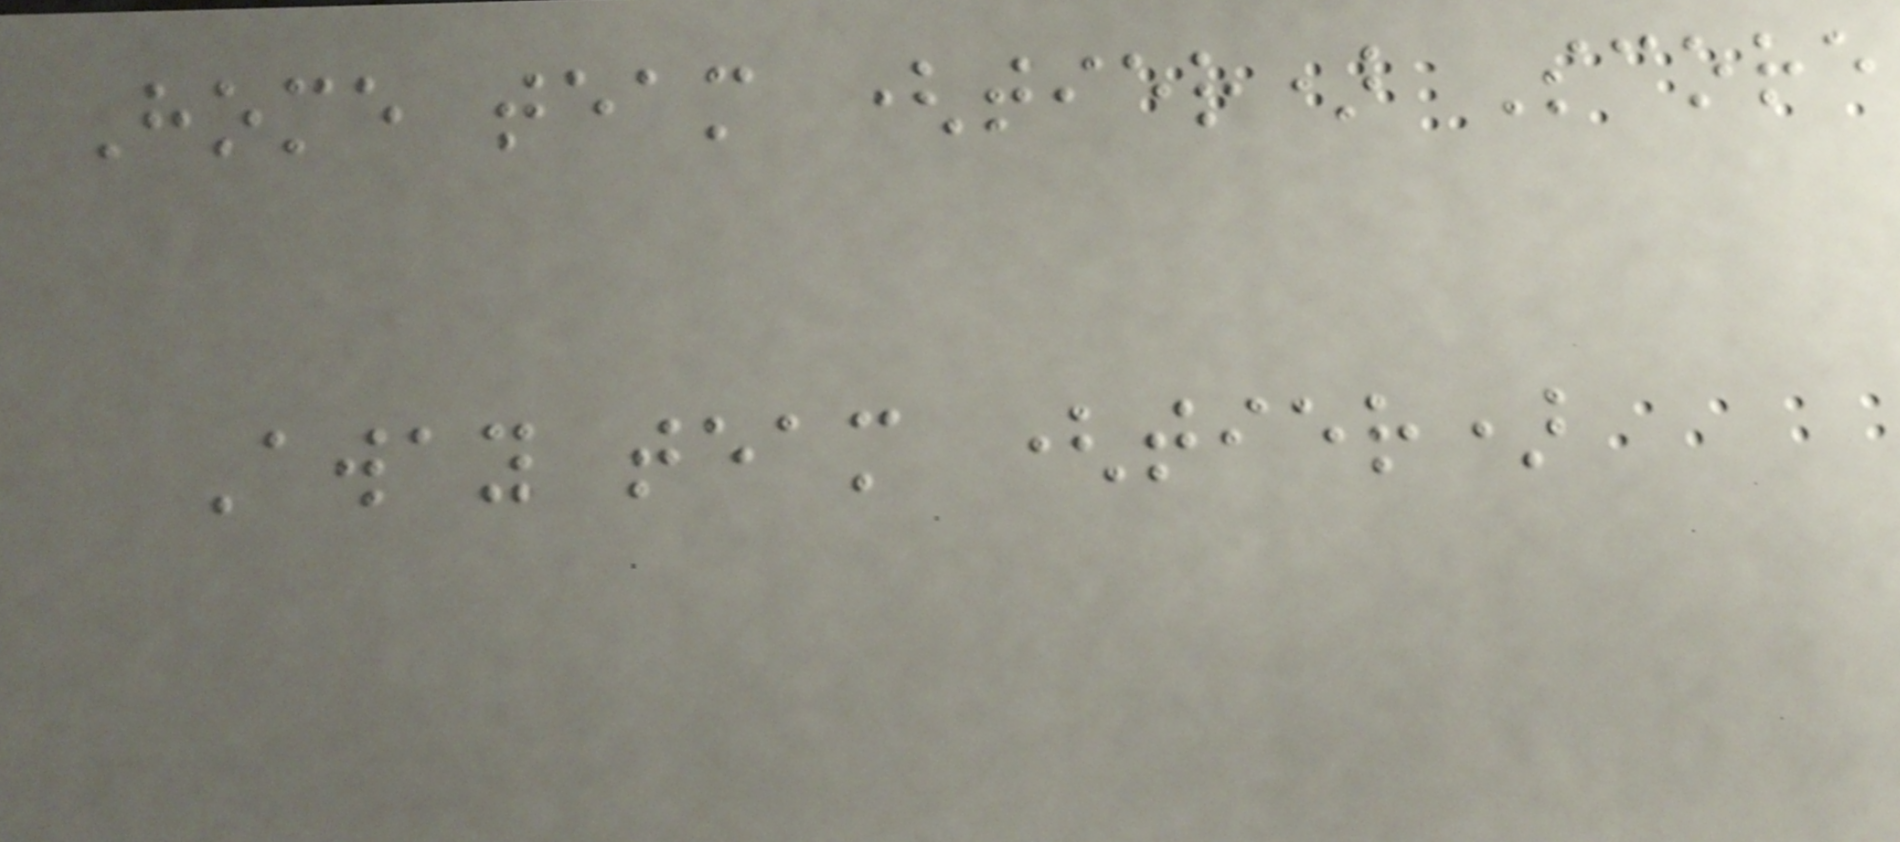Home team (tier) Score
Away team (tier)
